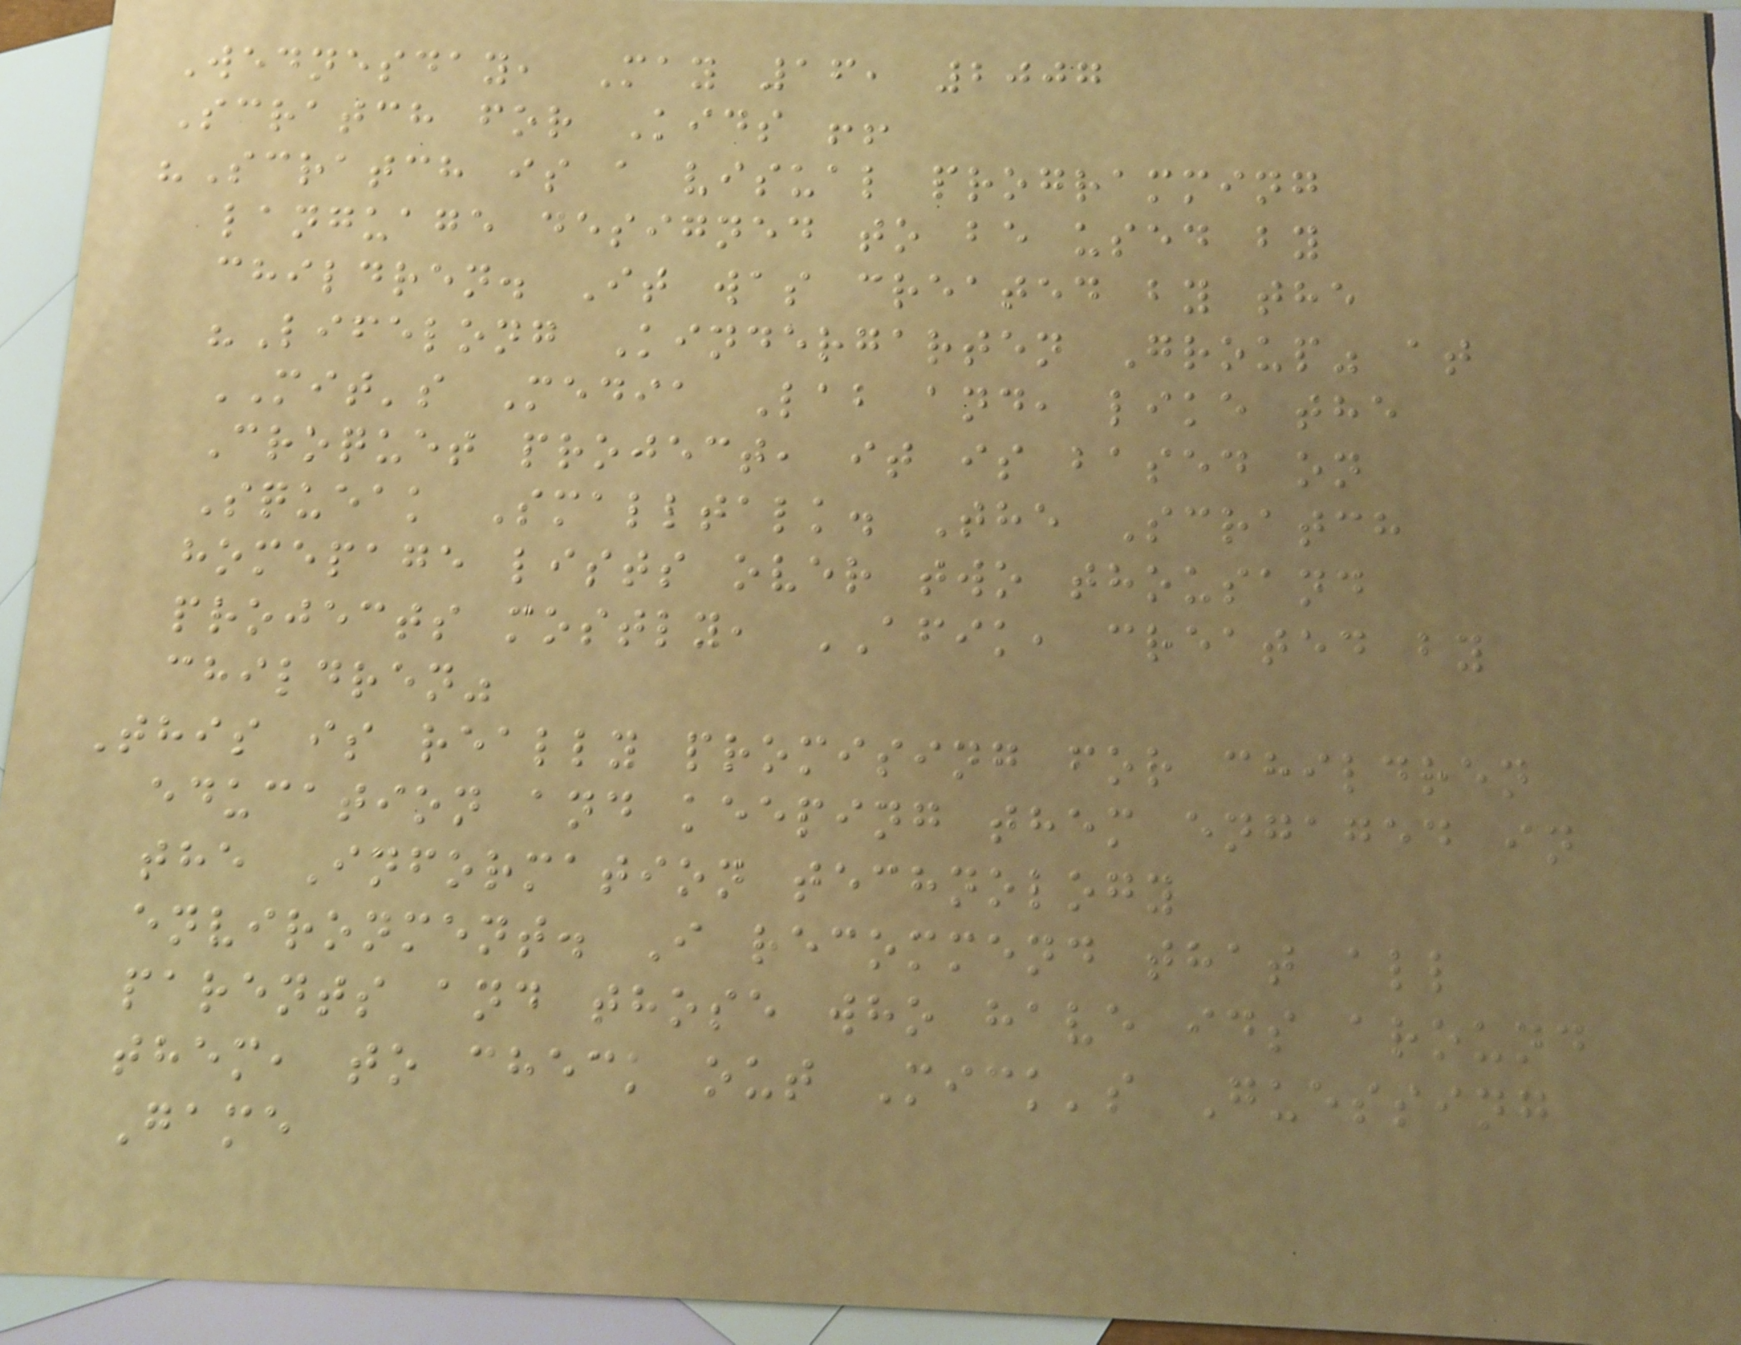Wednesday, May 16, 2007
Scratch for Kids !!
"Scratch is a visual programming
language designed to be used by
children. It was created by the
"Lifelong Kindergarten Group" at
MIT's Media Lab and, like the
Croquet project, it is based on
Squeak Smalltalk. The Scratch
homepage lists over two thousand
projects mostly, AFIK, created by
children"
This is really promising for children
education and keeping them engaged in
the Information technology
environment. I recommend that all
parents and those who have ids around
them, to check out Mick's Guessing
Game
